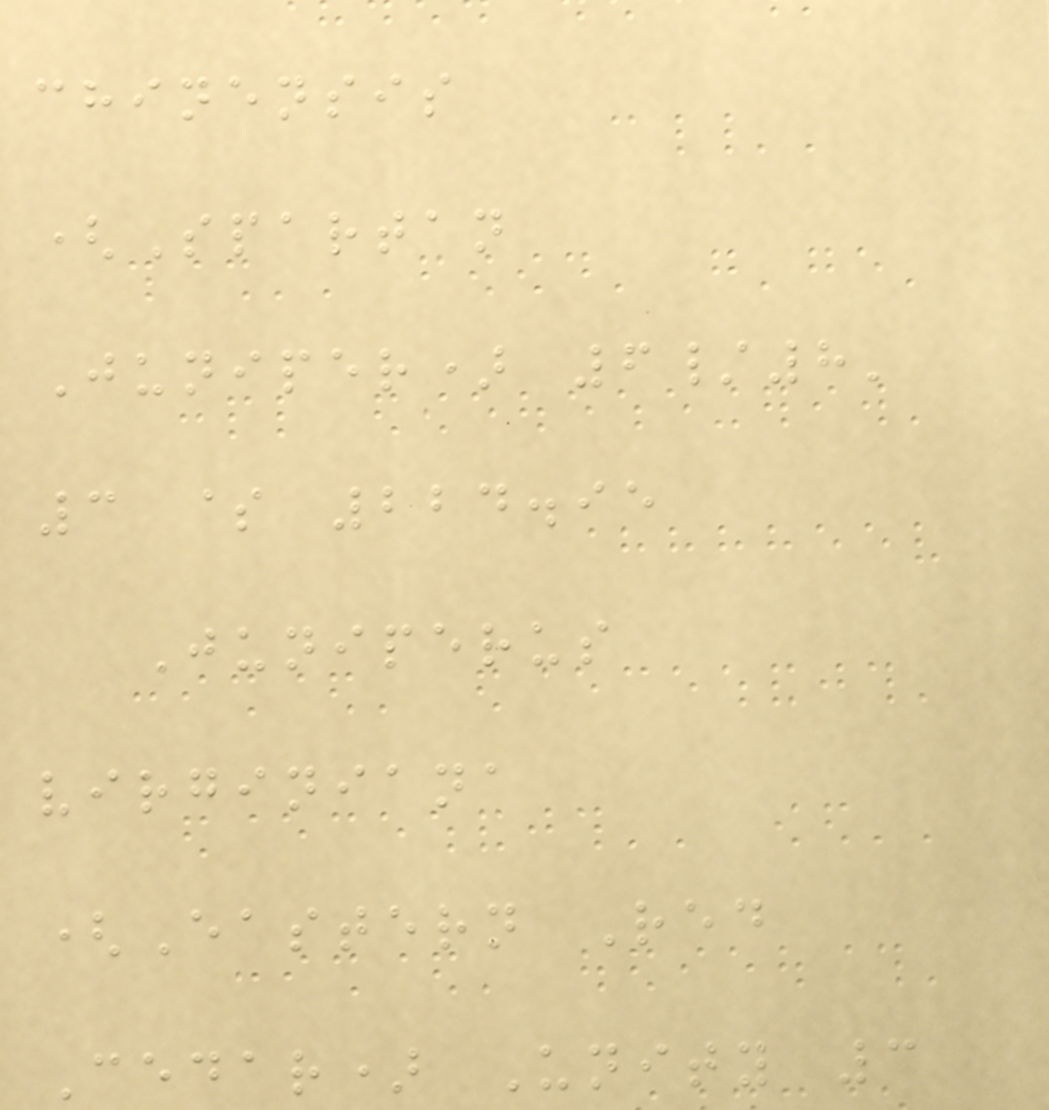chinensis
(Spartan
Juniper) 6/8'
3 $ 224.95
Juniperus
virginiana
(Eastern Red
Cedar) Unity 3
